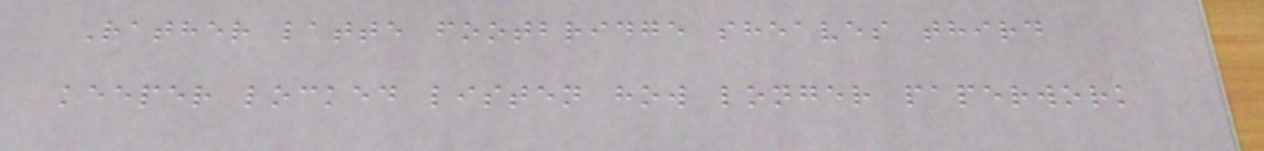Rather latte footbridge sheaves third
keeper locked listen how longer paperwork
